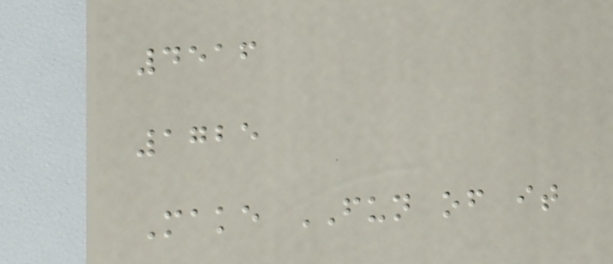4516
1725
Make FUN of it
